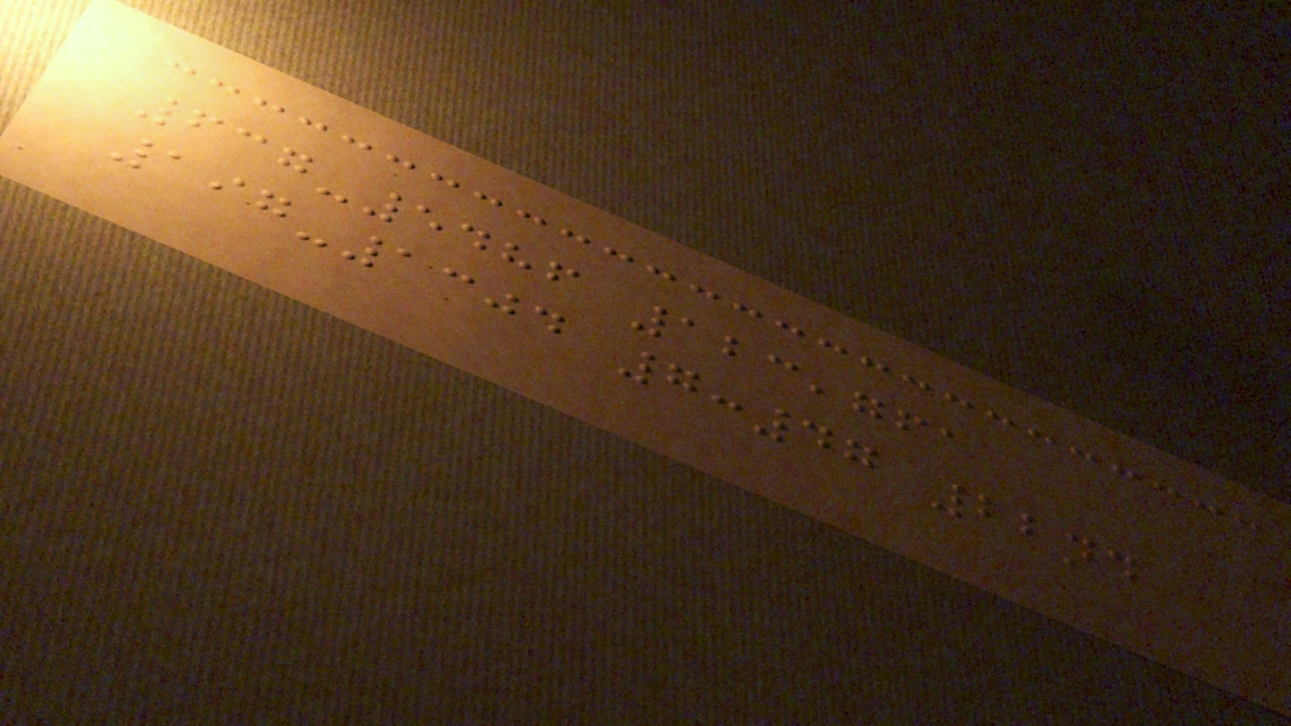637-5486 123,761
197-1304 7:47 22nd
